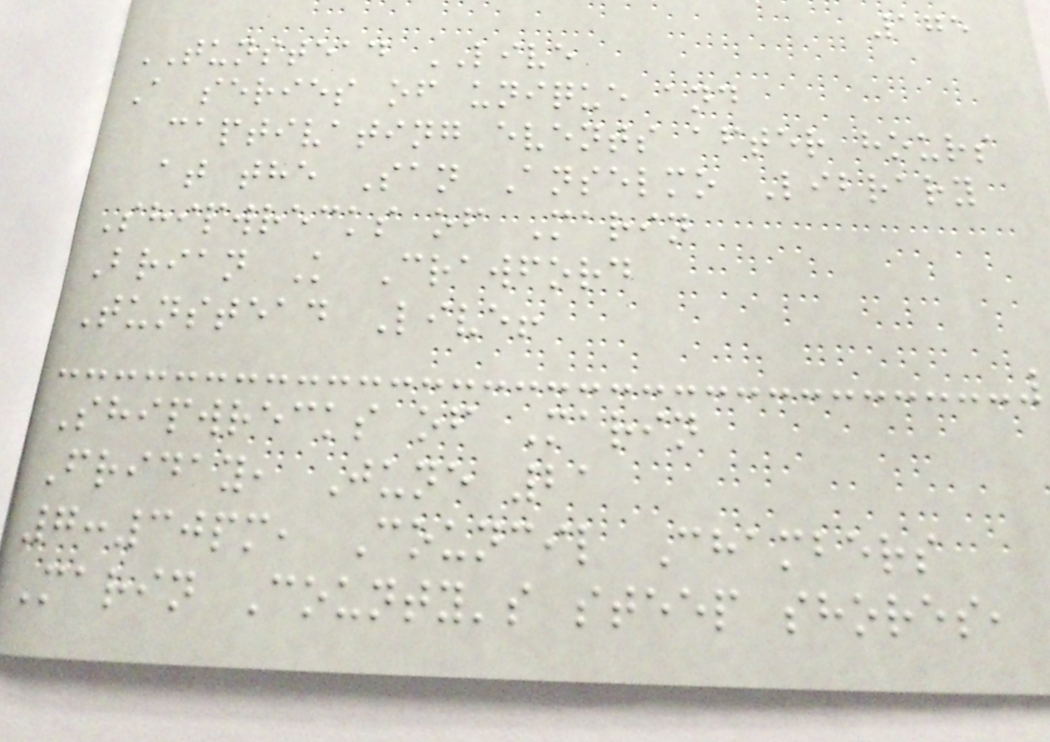175
TUNSTEAD LIVE
A series of unique and
captivating events after hours
at the San Anselmo Library
Shipwrecks of Marin
Brian K Crawford
Tunstead Live!
Shipwrecks of Marin
Friday, June 21
7:30pm, Council Chambers
Marin County's steep shores,
